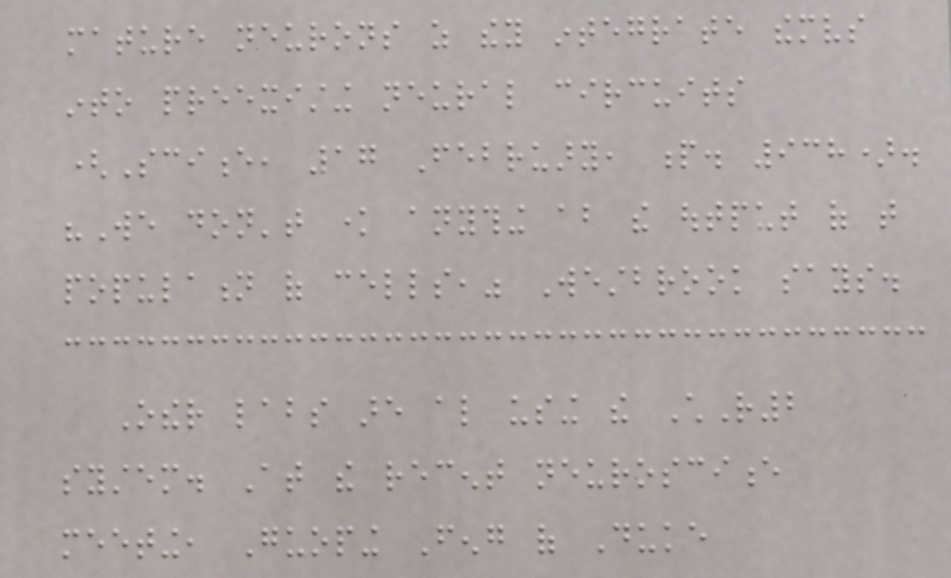mature neurons as they integrate themselves
into preexisting neural circuits
(Science, 17 February, p. 938).
"We don't know anything about the output of that
population of cells," Westbrook says.
Other labs are also using the ChR2
system. At the recent neuroscience
meeting, Guoping Feng of Duke
